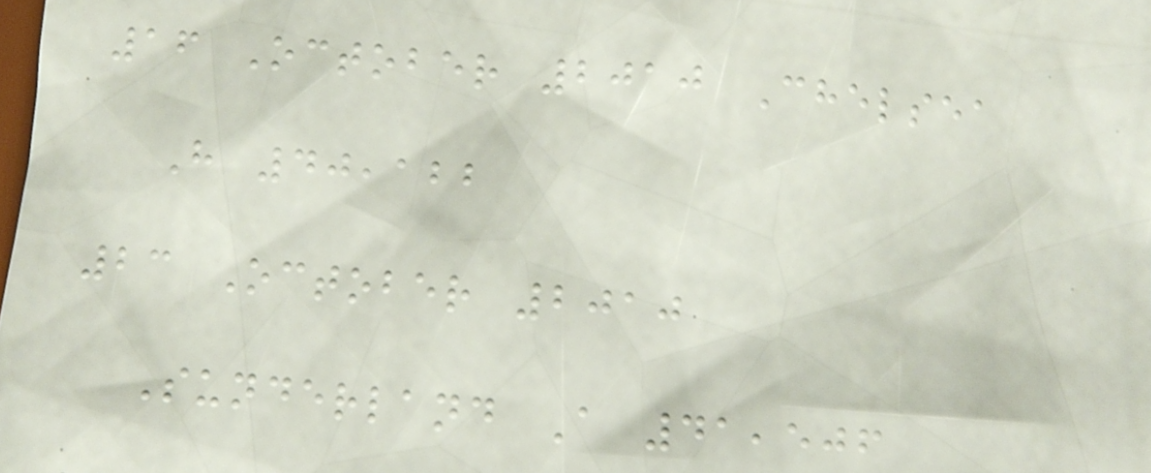16 October 2010 Chelsea
H 40,122
23 October 2010
Sunderland A 41,506
